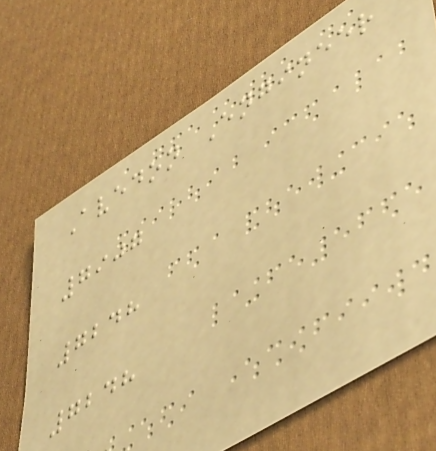Avedon Engineer
7907
7248
7248
